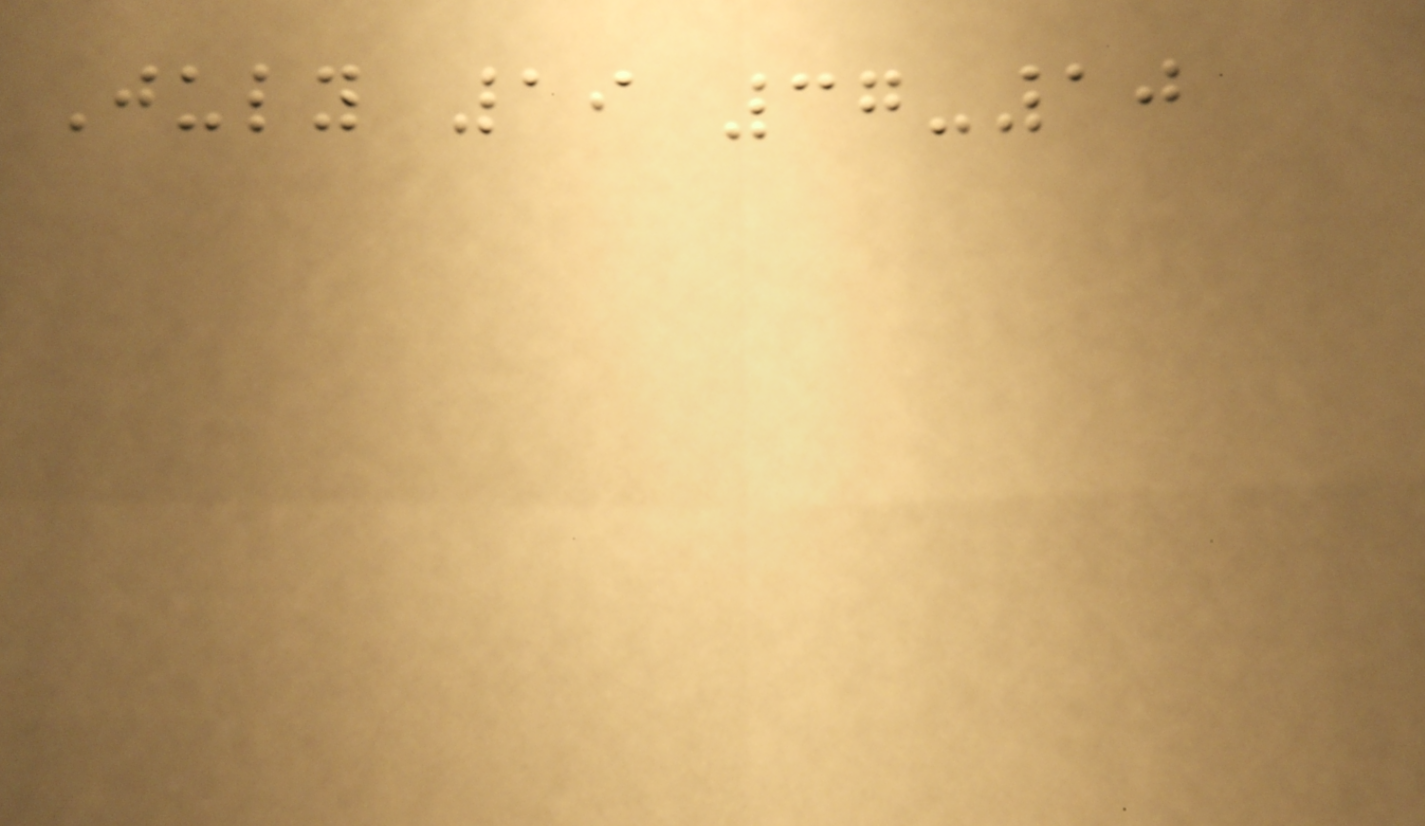July 19 37-10
